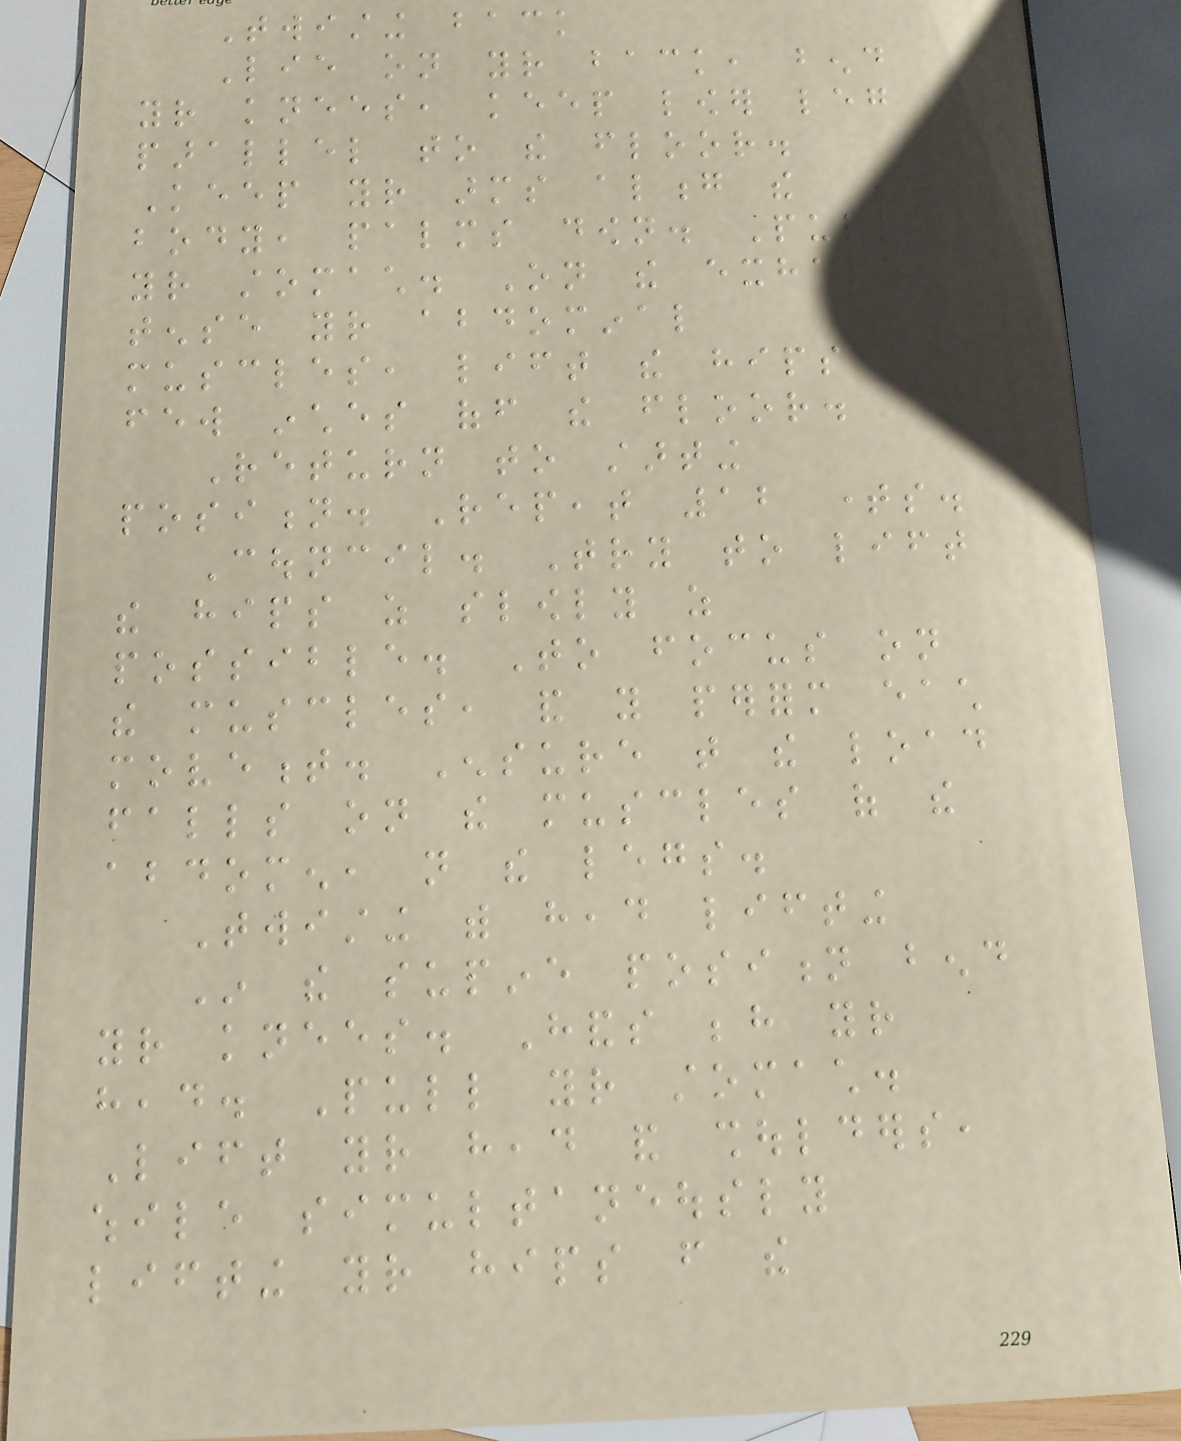Twisting back
Lie on your back, bend
your knees, keep lower leg
parallel to the floor.
Keep your arms along the
body, palms down. Pull
your stomach. On the exhale,
tense your abdominal
muscles, lift the hips a
few inches off the floor.
Return to starting
position. Repeat 12 times.
Council. Try to lift
the hips as slowly as
possible. To focus on
the muscles, and you perform each
movement. Ensure that the load
falls on the muscles of the
abdomen, not the legs.
Twisting with head lifting
In the supine position bend
your knees. Hands behind your
head. Pull your stomach.
Lift your head and shoulders,
while simultaneously
lifting your hips from the
